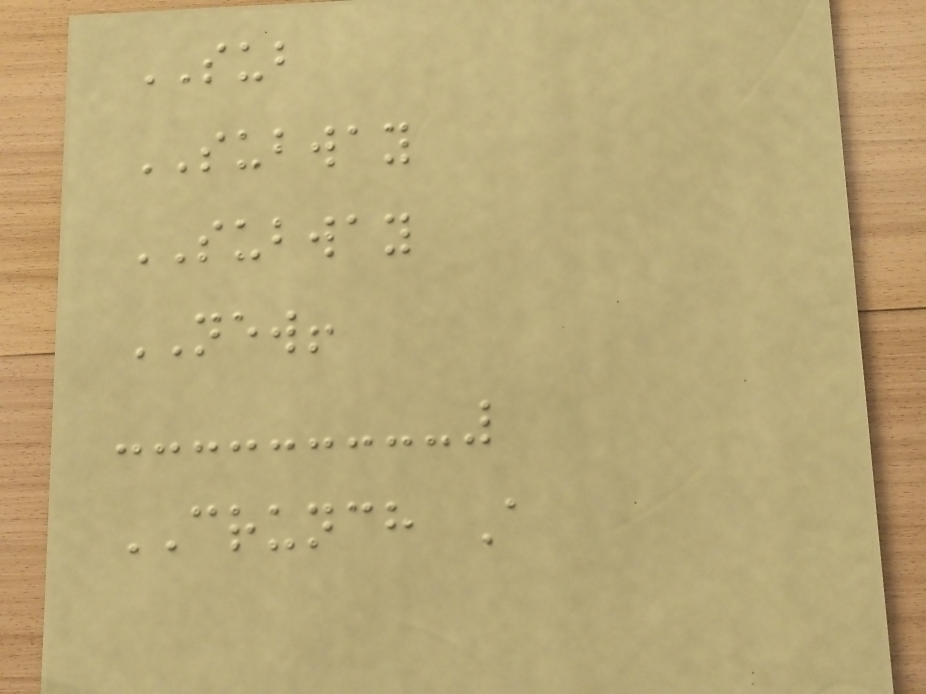SUB
SUBWAY
SUBWAY
NEW!
CRUNCH A
